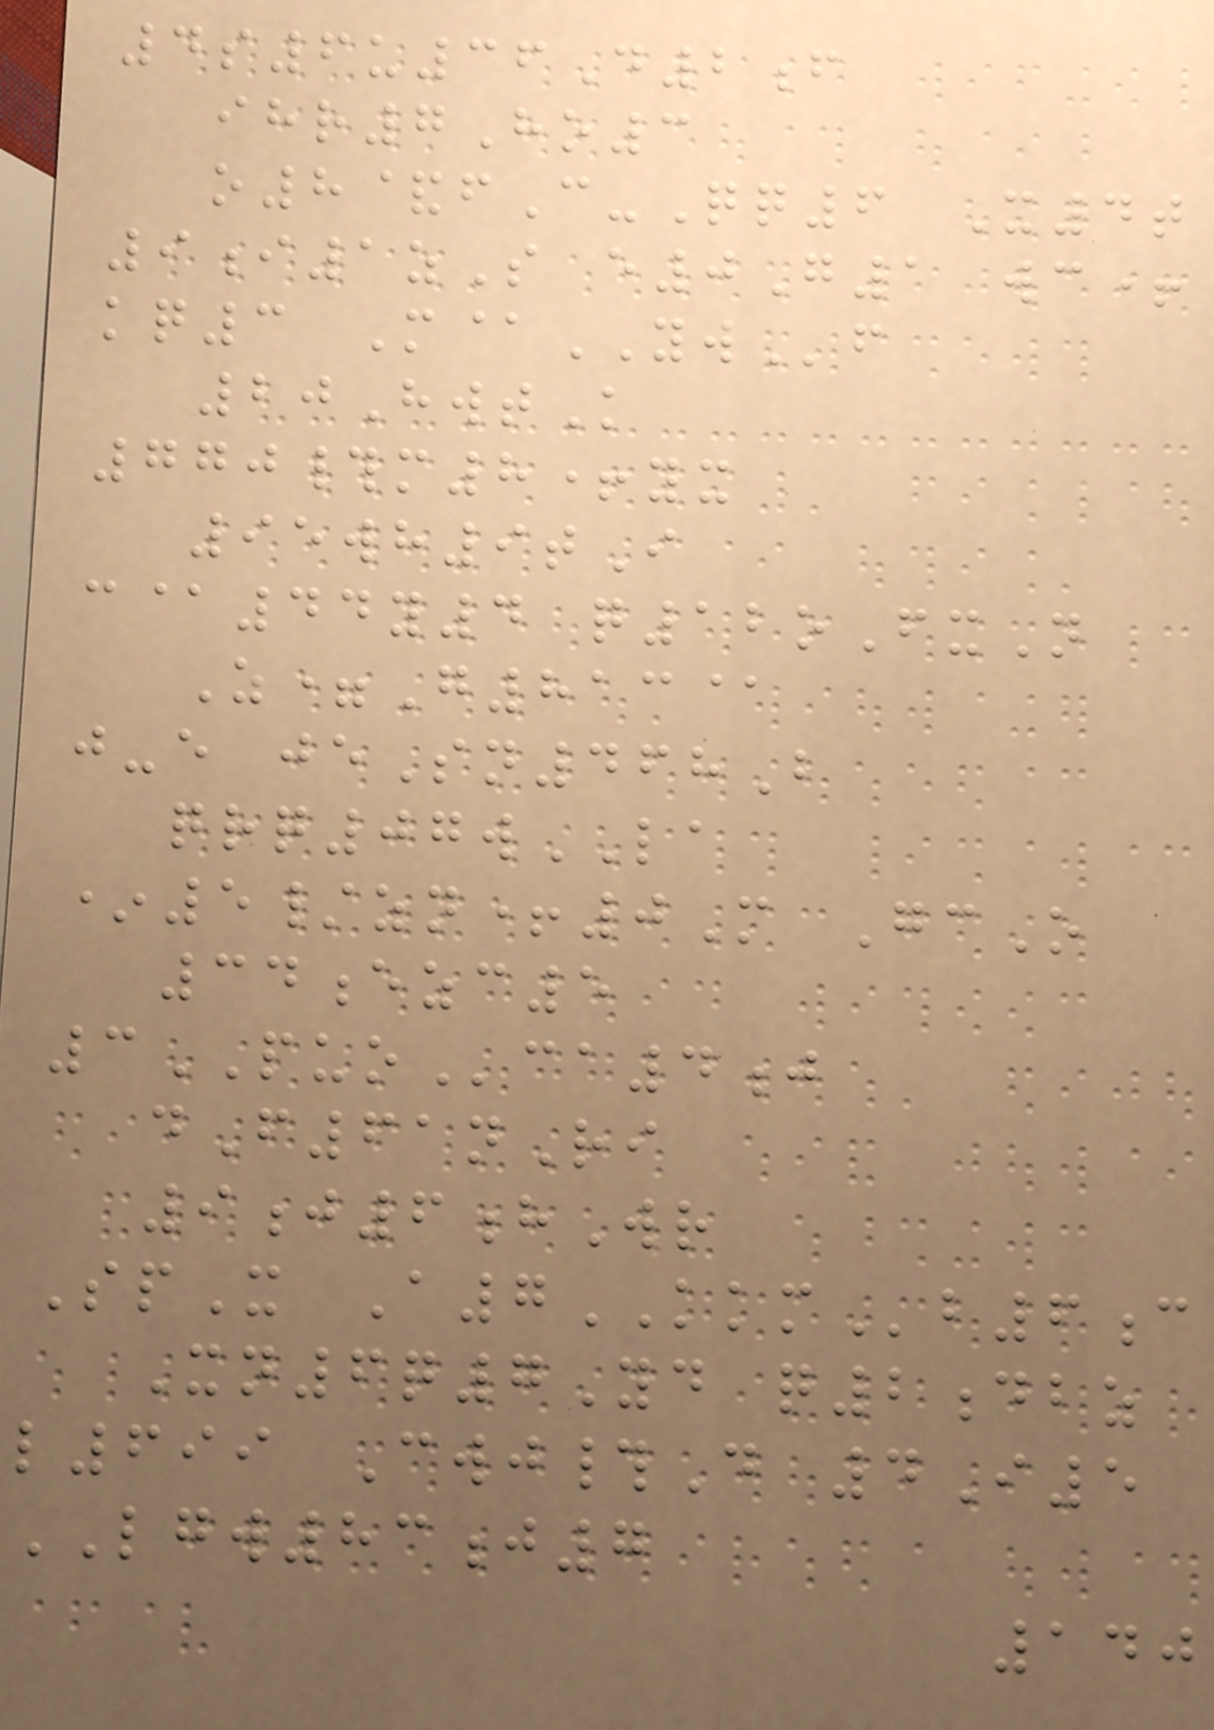4s6u36D2f
ihr7Ho3
o8&fC-Qq6 X4t
9i1zS e0G1 wc+
kq3 M@YWf
20HwtK
770#m8+yx
95wh9tI
c@44y4 q12oFxN
Z=G813@
j-e jeSn468B
qrq07wLA
*5/zn+0M GcO
34ezc5
3PUOca4j
dF61nRi
9j6hWr
SpX A7KKMb6c
Xn6q7Yd q2dbz
l699 Cwj#D 4I5
LGW83j7
140
